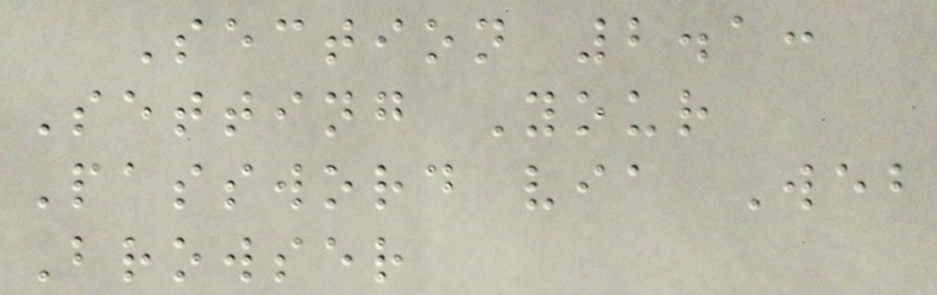Section 2.1:
Setting Your
Password via Web
Browser
